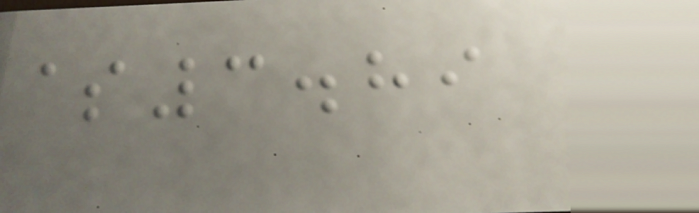$3.89
